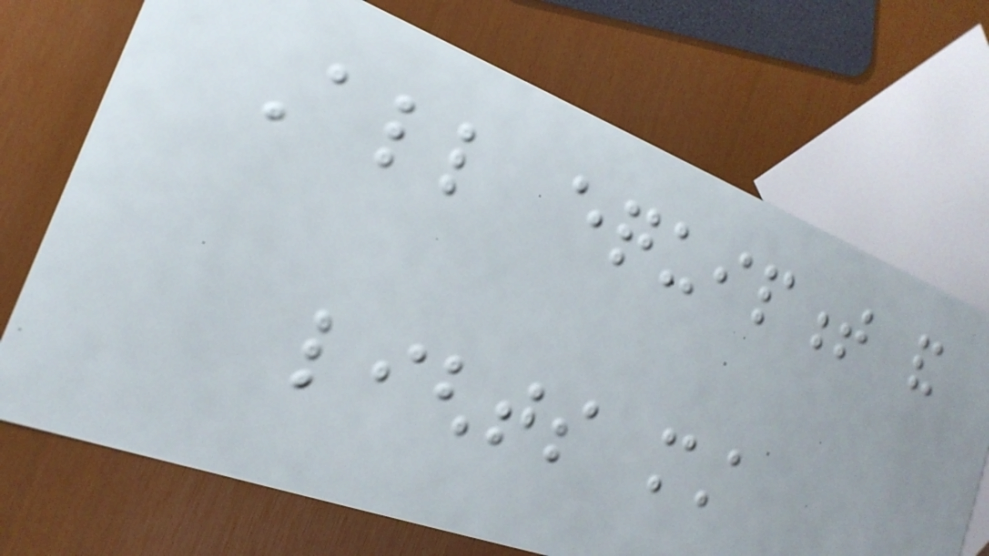All equipment and
lights must
